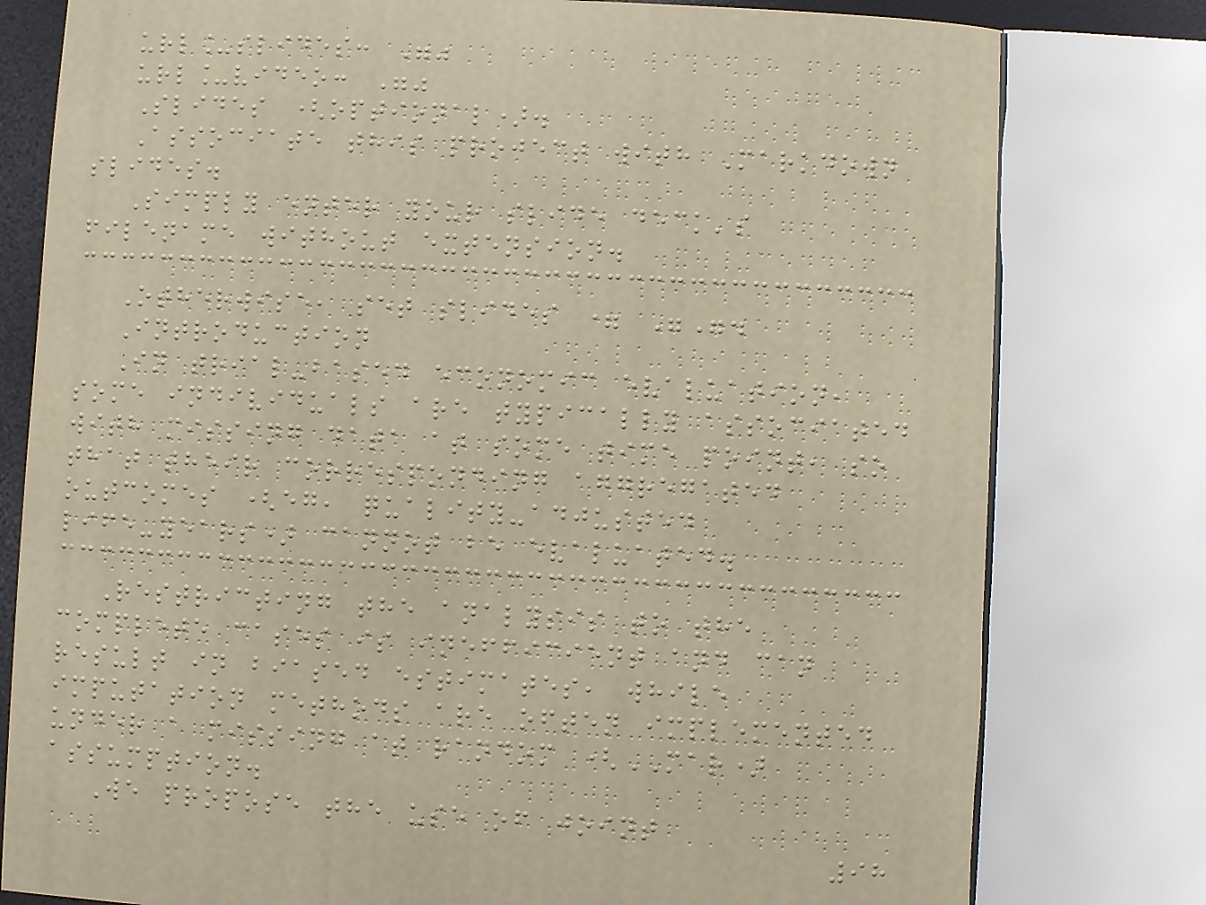url_slides: ""
url_video: ""
Slides (optional).
Associate this project with Markdown
slides.
Simply enter your slide deck's
filename without extension.
Otherwise, set slides = "".
Introduction
In trial-based economic evaluation,
some individuals are typically associated
with missing data at some time point, so
that their corresponding aggregated
outcomes (eg, quality-adjusted
life-years) cannot be evaluated.
Restricting the analysis to the
complete cases is inefficient and can
result in biased estimates, while
imputation methods are often implemented
under a missing at random (MAR)
assumption.
We propose the use of joint
98
